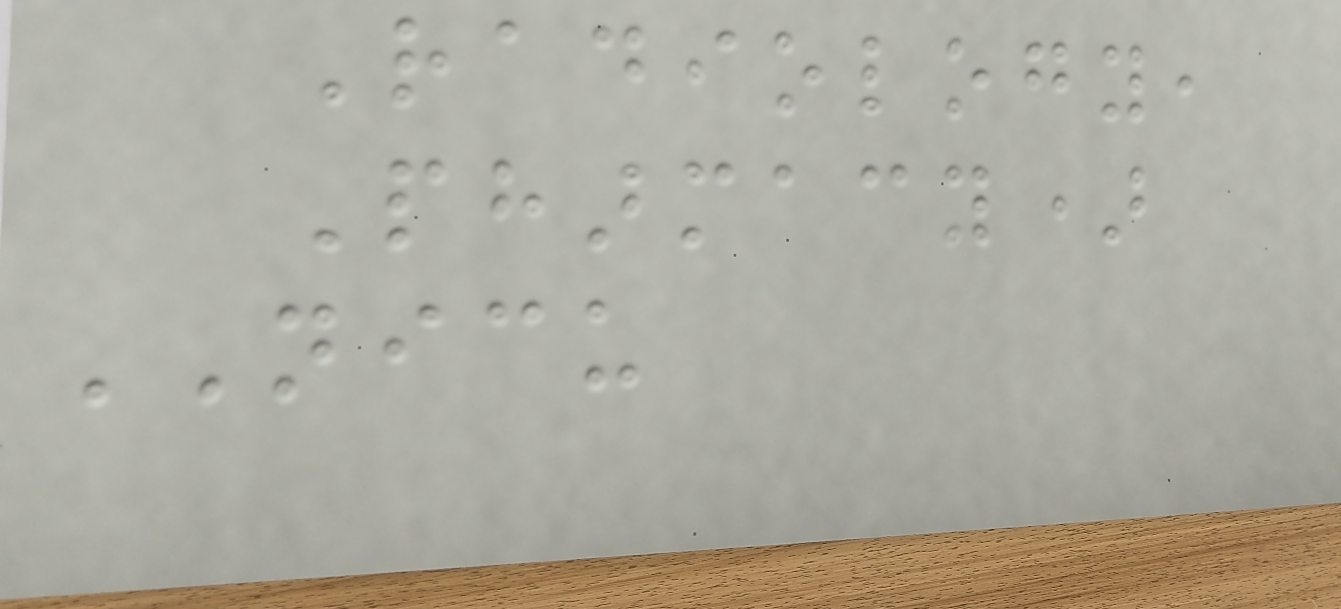Radiology,
Pharmacy)
NICU
